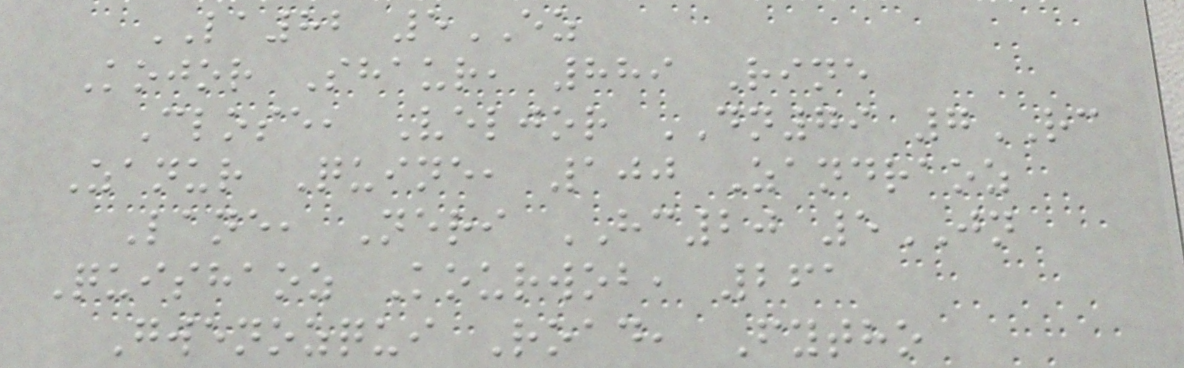LA82 5EZ
Kojor Shaur, 889 Rine
Close, Veljor DN79 7RC
Zanur Quine, 100 Zandraoz
Lane, Neri HC20 5JN
Quishaoz Kourwob, 261
Gwenozqui Road, Fytho
